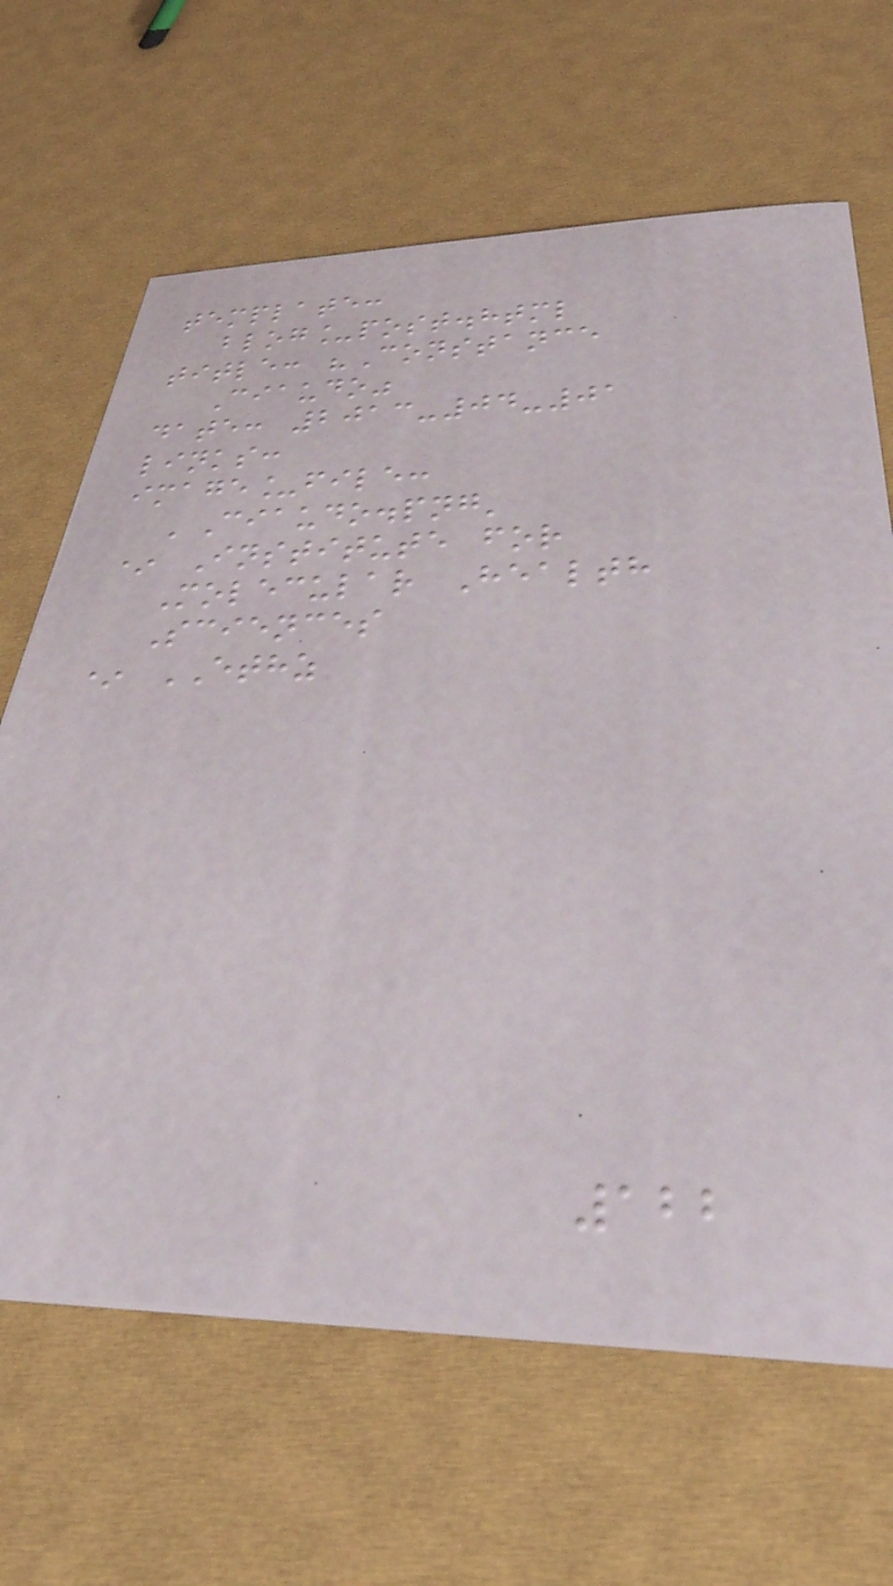template:
blog_post.html
title: "Constance
Ciaudo"
date: 2013-04-01
links:
image_file:
'Ciaudo.png'
* Institute for
Molecular Health
Sciences
* ETHZ
122
